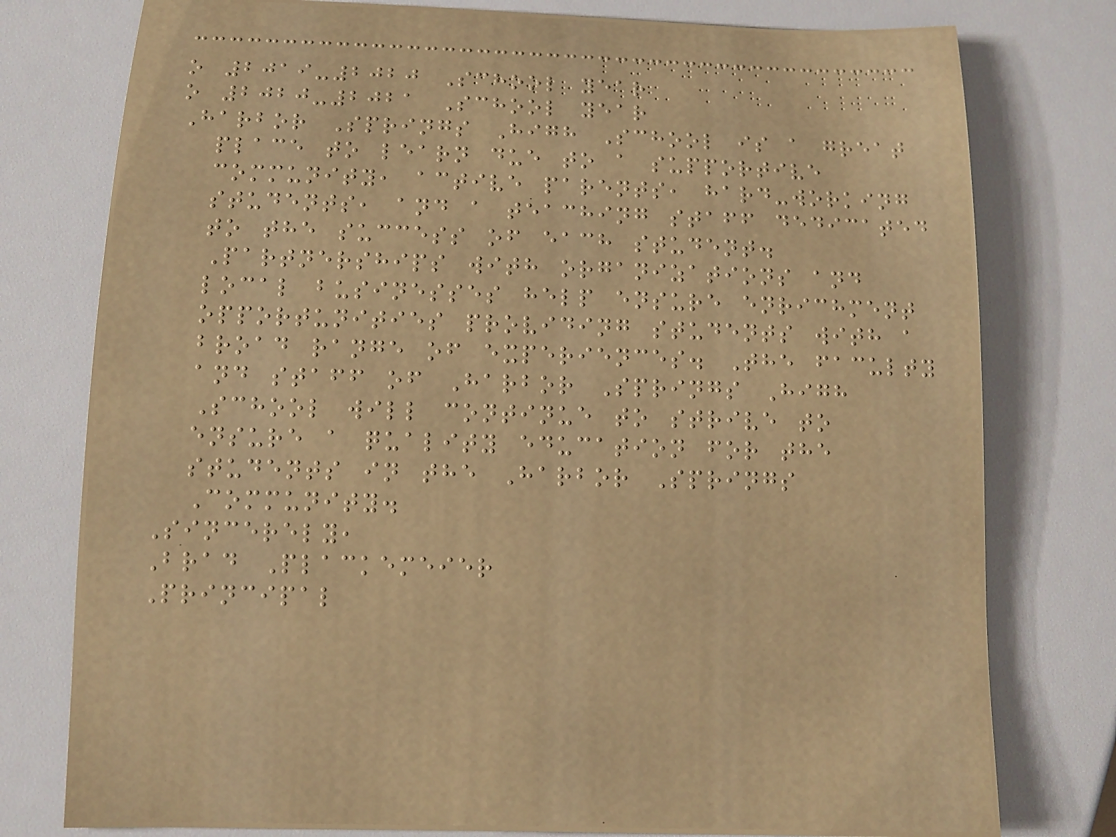o 2019-2020 School year
o 2020-2021 School year
Harbor Springs High School is a great
place to learn due to a supportive
community, active parents, hard-working
students, and a teaching staff dedicated
to the success of each student.
Partnerships with organizations and
local businesses help ensure enrichment
opportunities providing students with a
broad range of experiences. The faculty
and staff of Harbor Springs High
School will continue to strive to
ensure a quality education for the
students in the Harbor Springs
Community.
Sincerely,
Brad Plackemeier
Principal
